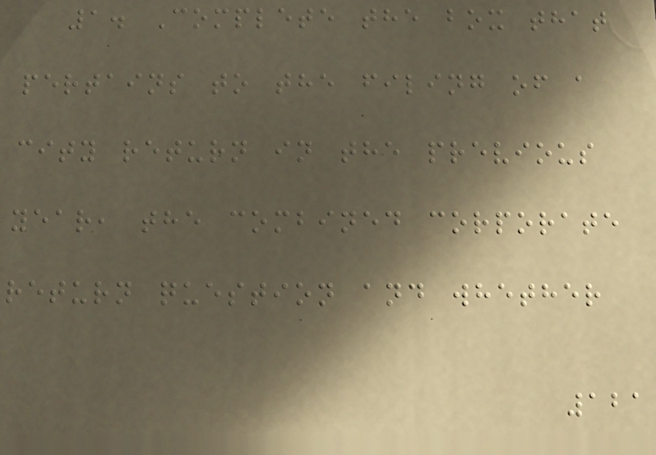1. Complete the box that
pertains to the filing of a
city return in the previous
year, the combined corporate
return question and whether
121
